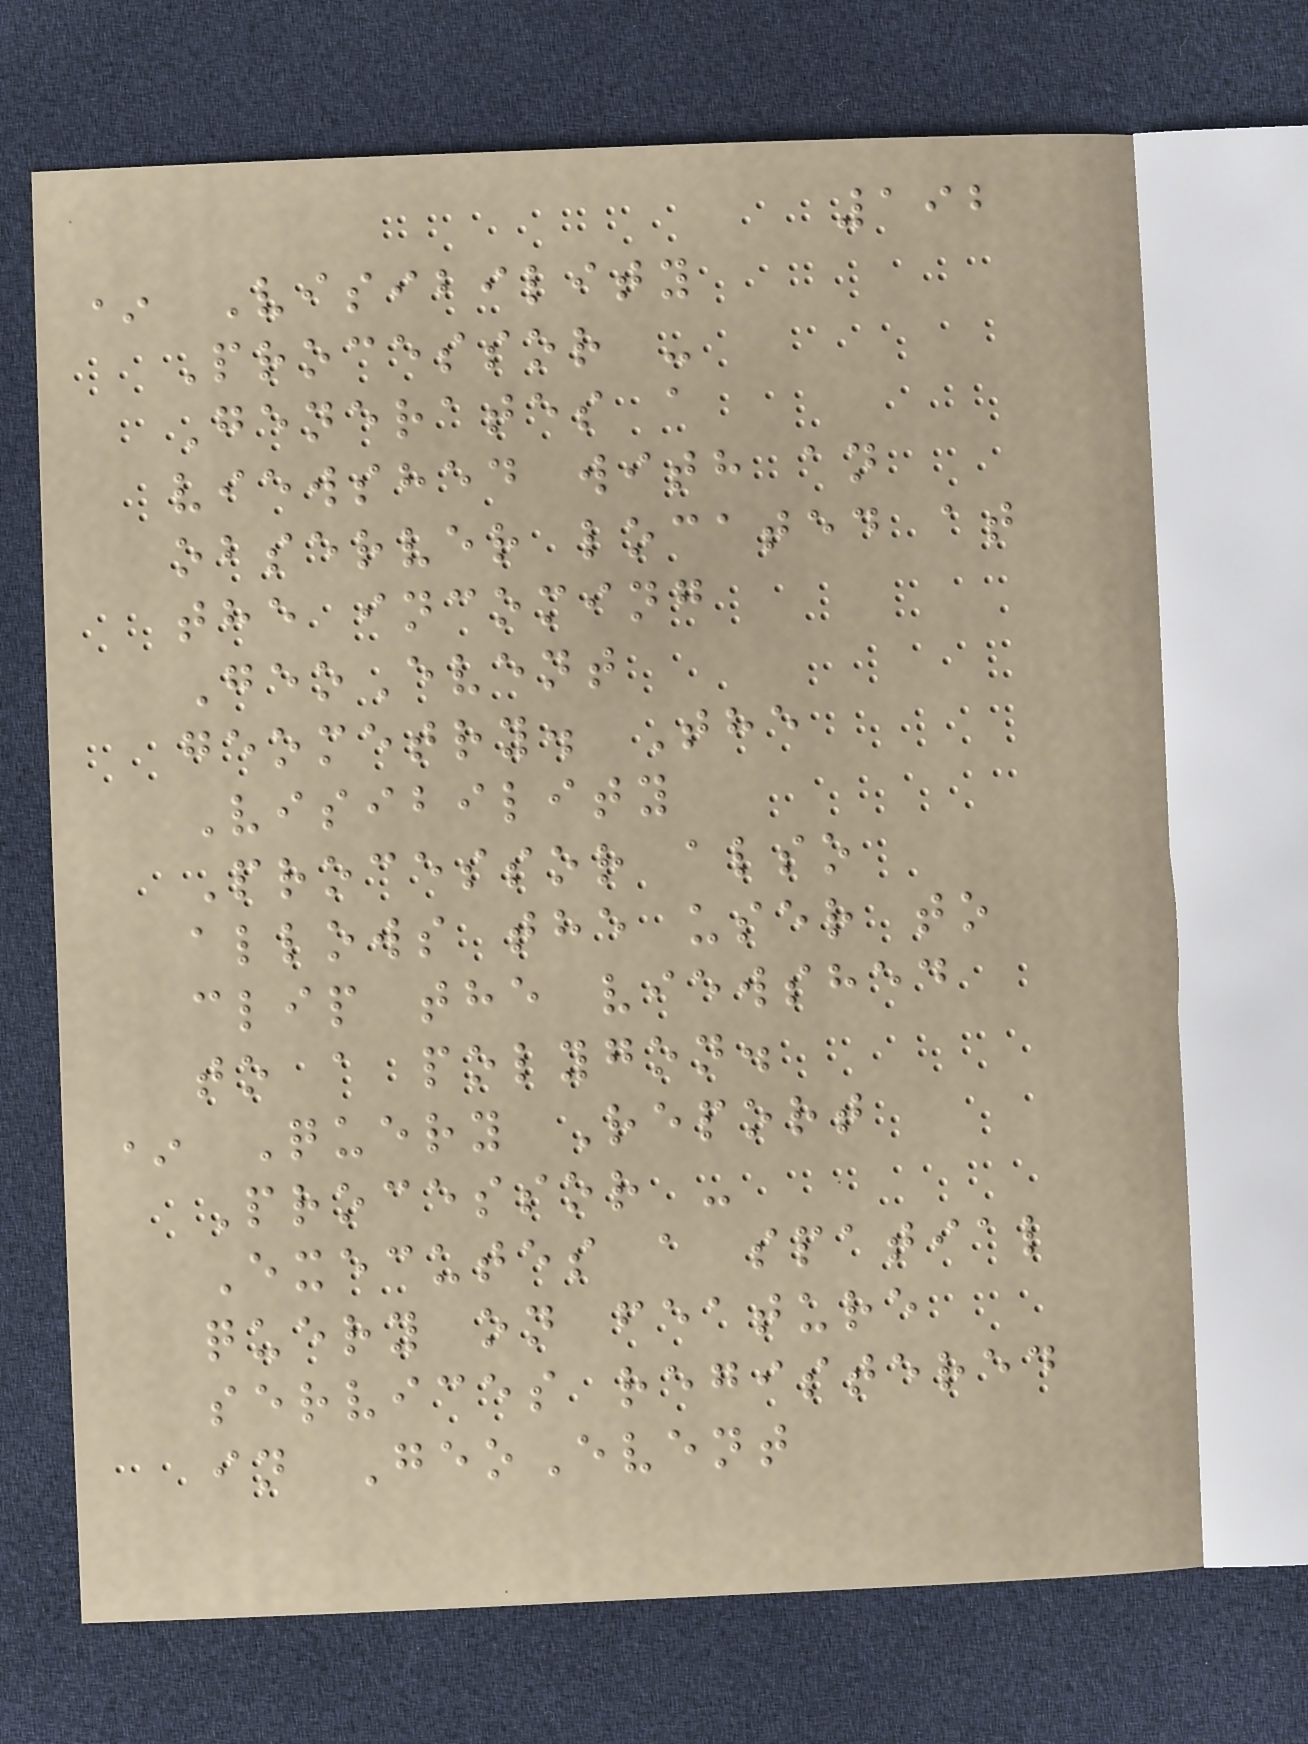192
* Visibility
Processor -
Generates a
viewshed with an
observer located at
the incoming
GeoEvent
geometry. The
Visibility
Processor also
allows the user to
clip the viewshed
to a polygon.
* Query Report
Processor -
Executes a spatial
query on feature
services registered
in GeoEvent
